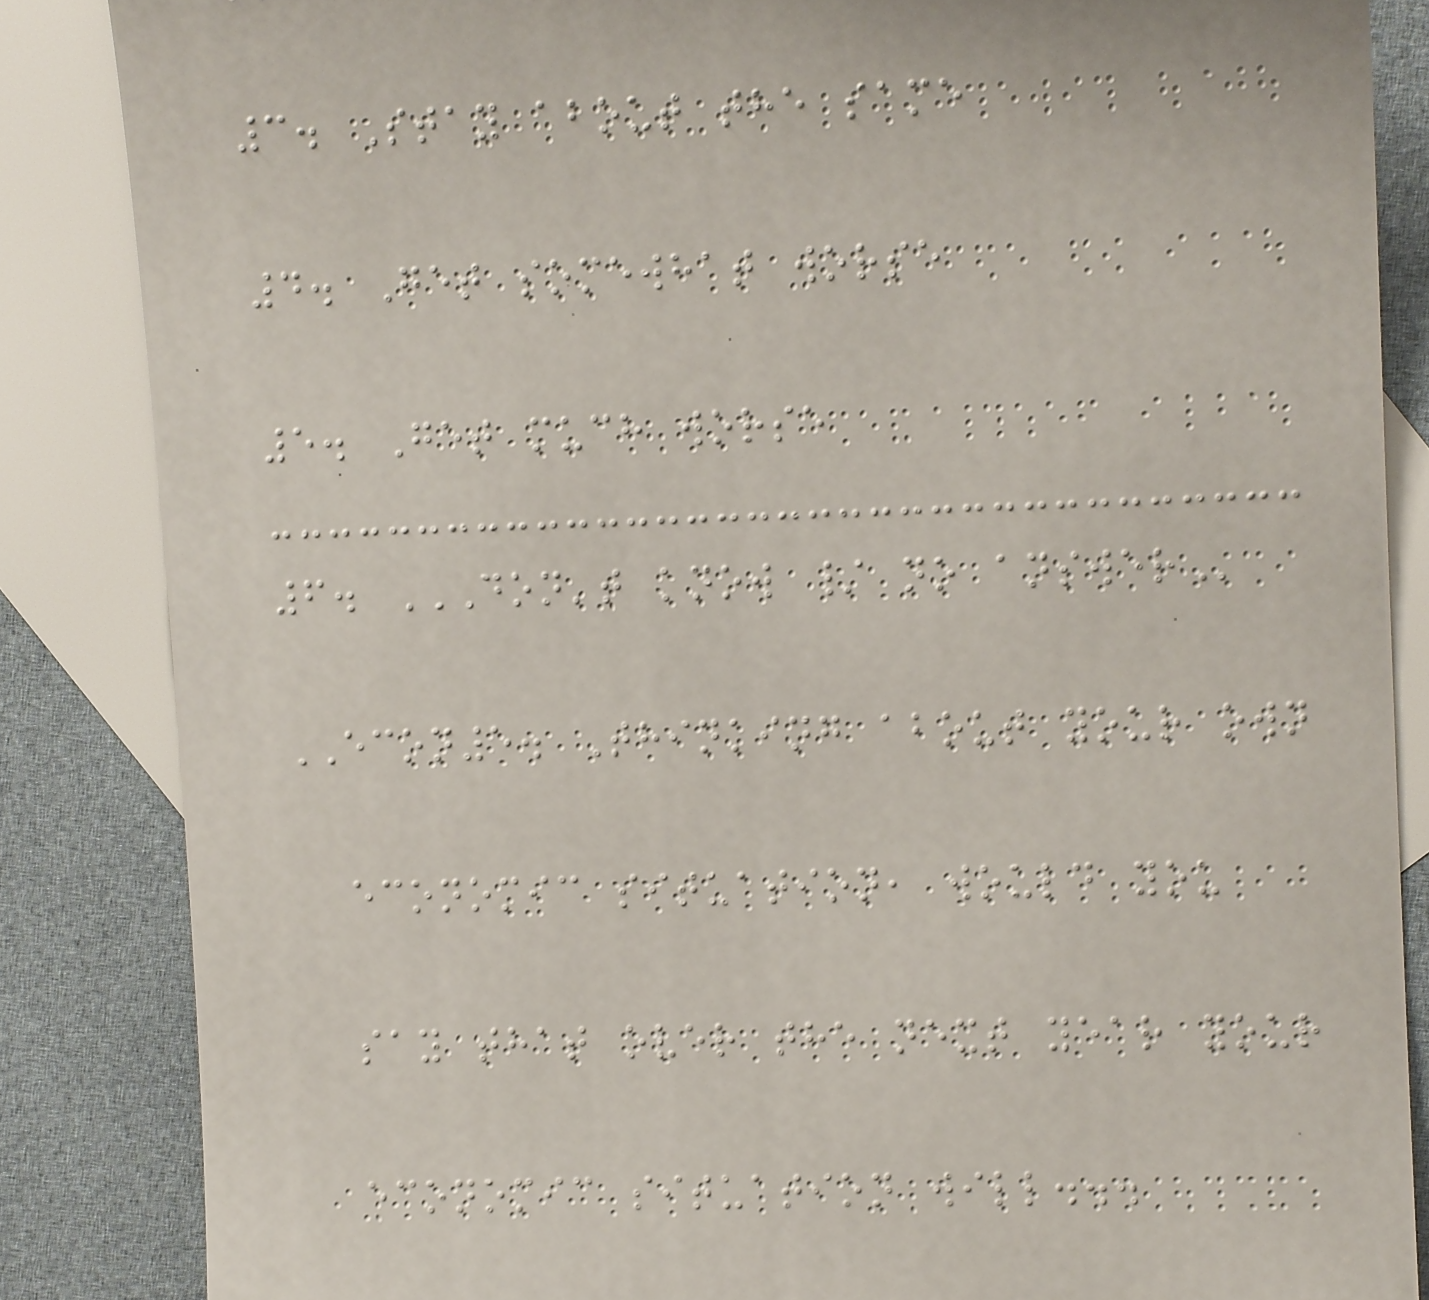3. Stay about the same
4. Get somewhat worse
5. Get much worse
6. DON'T KNOW / NO ANSWER
ECON5. Thinking about your own
economic situation, would you
say that over the next year your
economic situation will...
